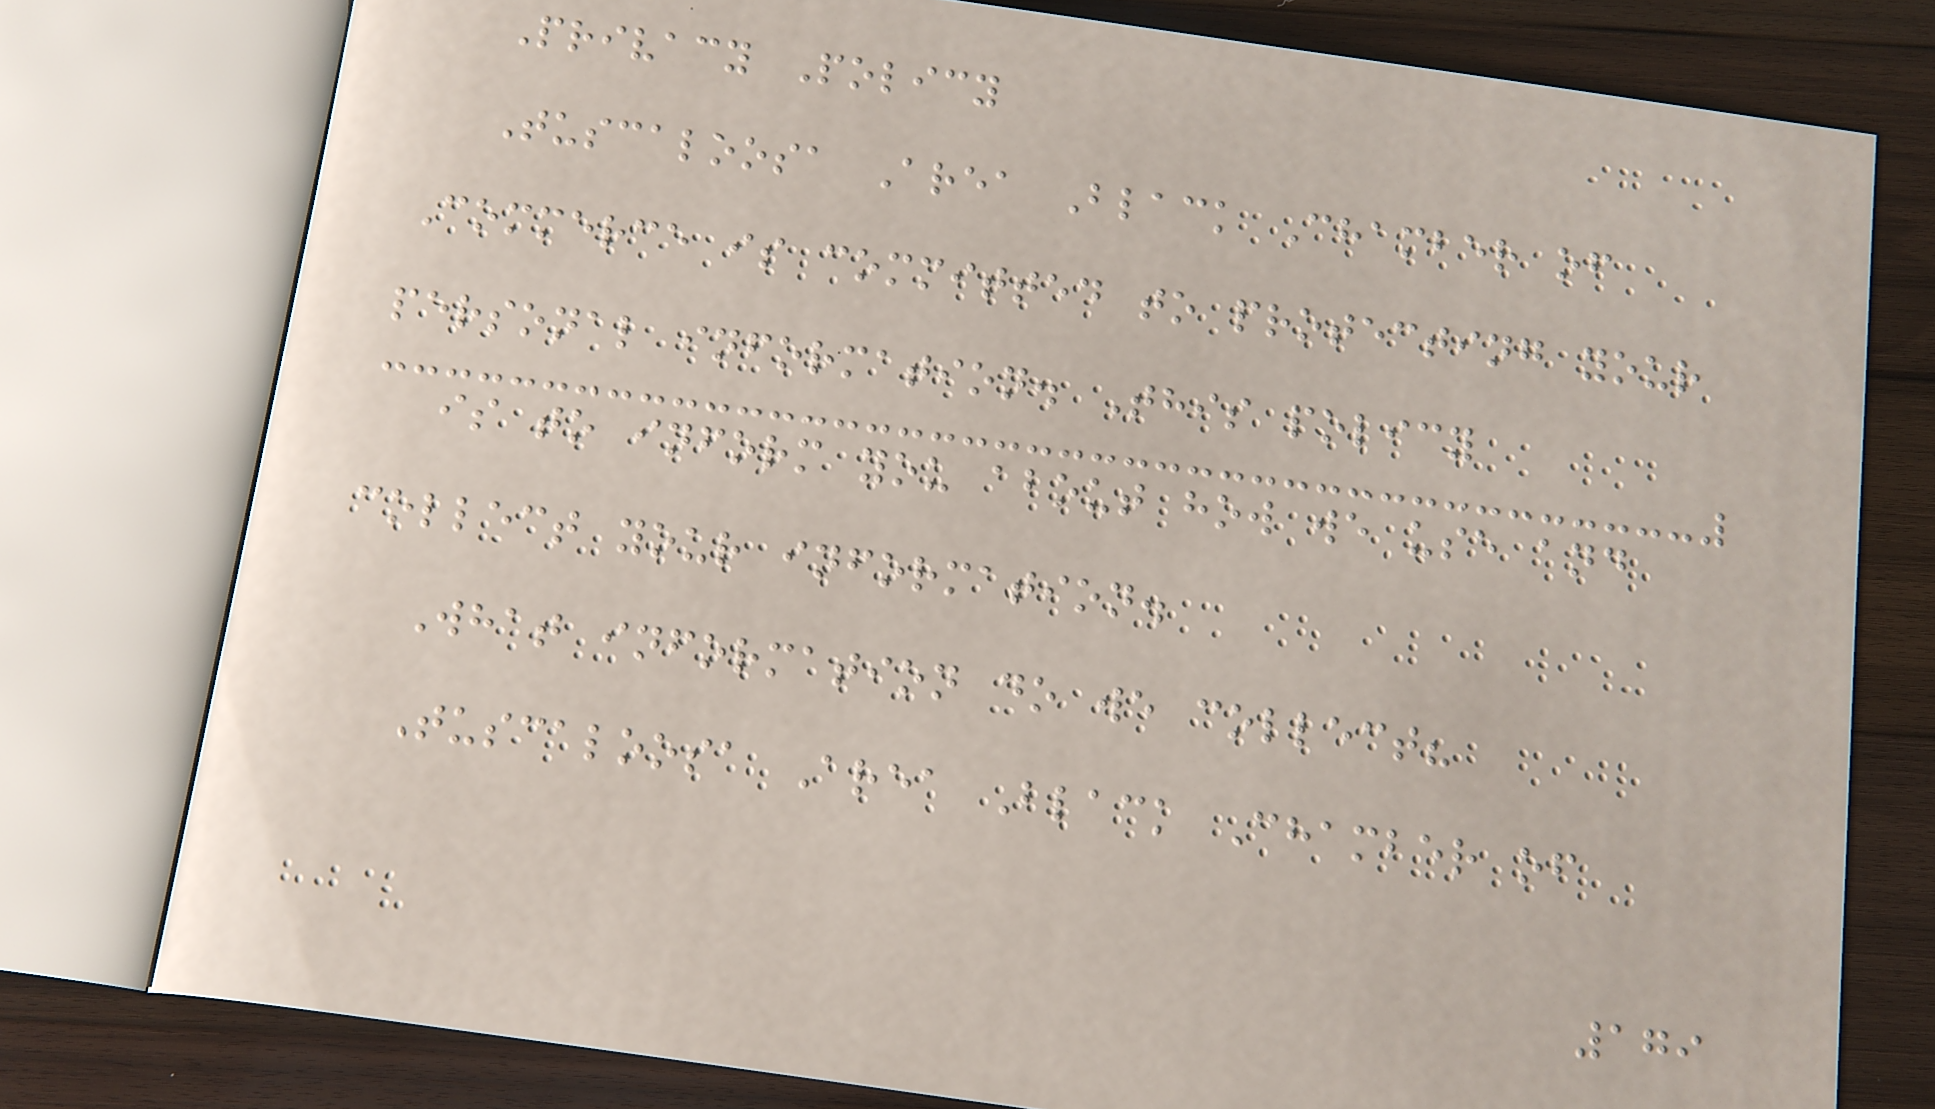Privacy Policy
Tuscaloosa Area Black Chamber of
Commerce is committed to protecting your
personal information. This policy
is to inform you about how we use and
collect your information.
What information do we collect?
Tuscaloosa Area Black Chamber of
179
